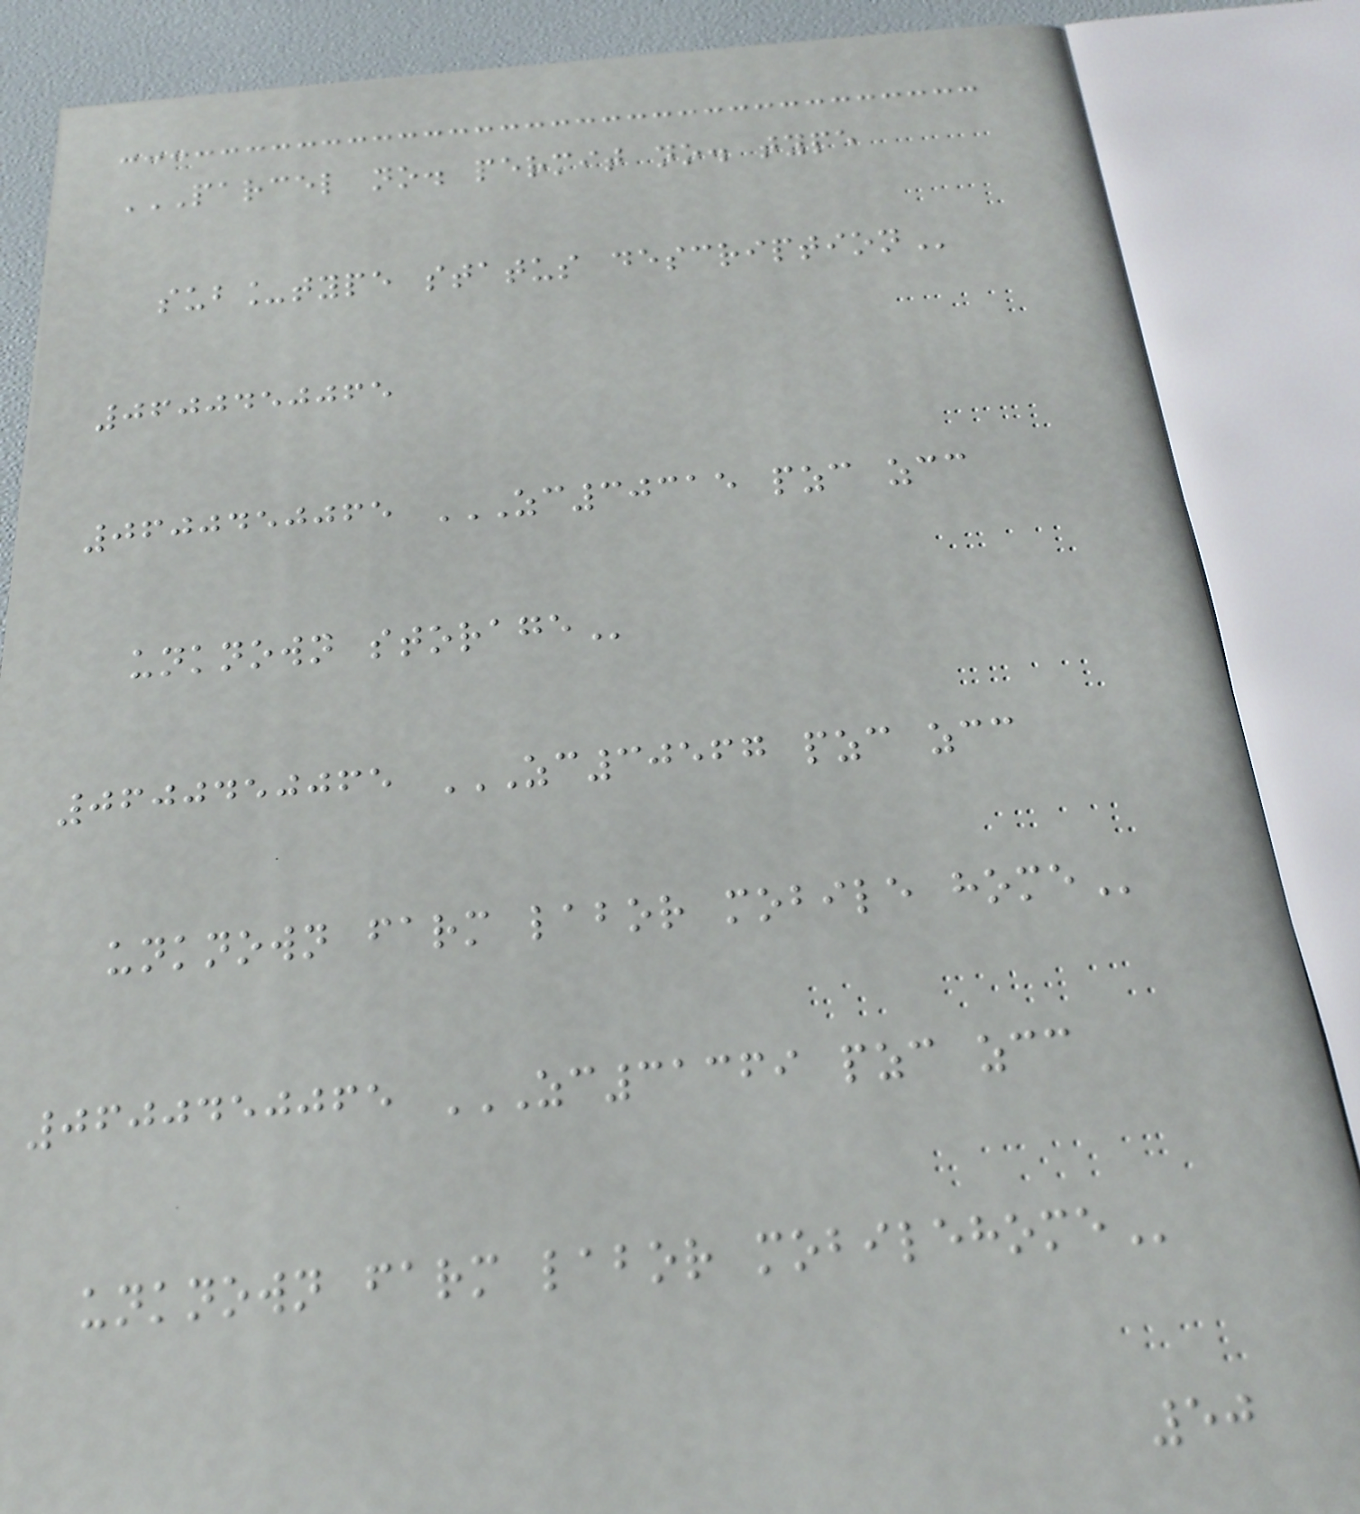PARCEL NO. PERMIT NO. TYPE
SUB_TYPE STATUS DESCRIPTION
0600450065
0600450065 ZC30315 PZC ZCC
UNKNOWN STORAGE
0600450065 ZC30567 PZC ZCC
UNKNOWN FARM LABOR MOBILE HOME
0600450065 ZC31369 PZC ZCC
UNKNOWN FARM LABOR MOBILEHOME
50
